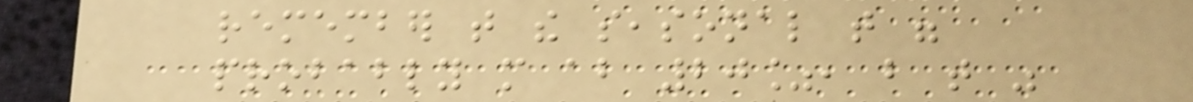remember that the seasonal that were
probably more about 20%, but that was
